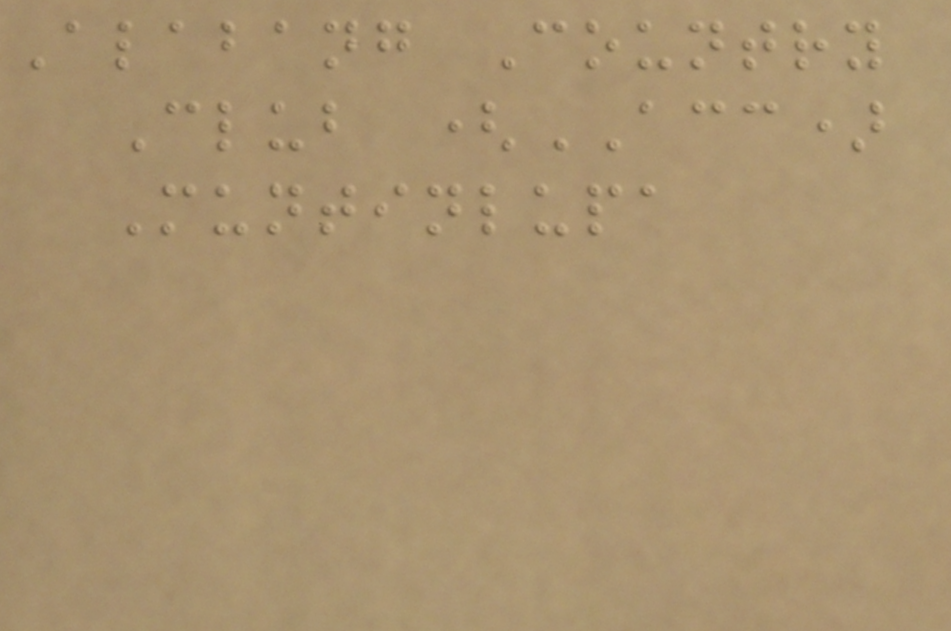Alabang Country
Club (ACC)
Muntinlupa
